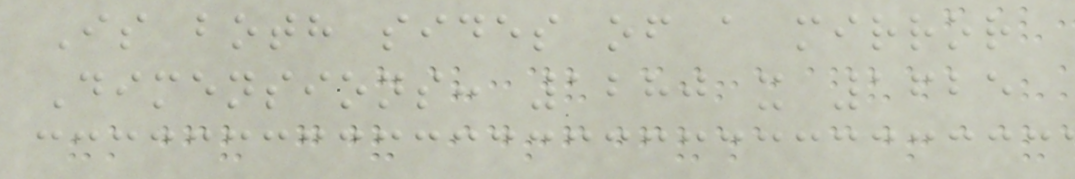Is both sides of a mirror
Dimensions: 1280 x 1625
